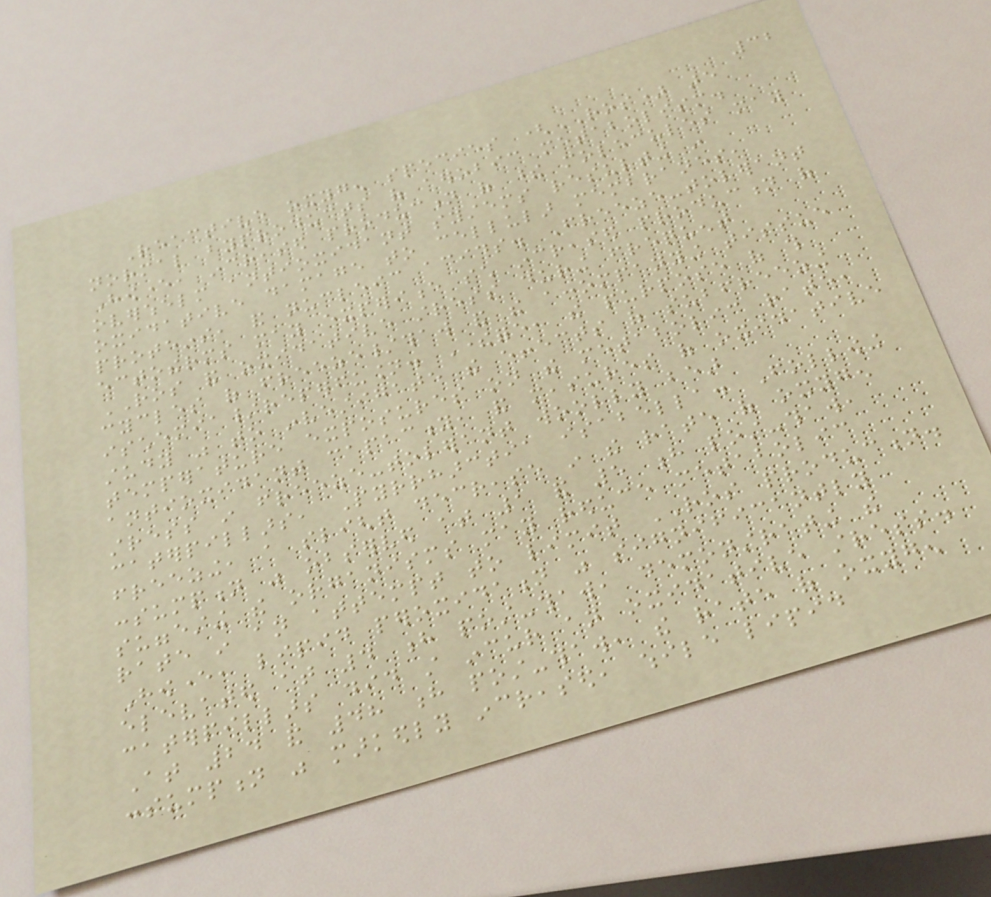32
Reactive oxygen species (ROS) are
normal byproducts of aerobic metabolism.
However, increased production of these molecules may
overwhelm antioxidant systems resulting in
oxidative damage to cellular membranes,
proteins, and nucleic acids. Freeze-tolerant
ectotherms may experience such increased production of
ROS and oxidative stress during frequent
cycles of freeze/thaw and the accompanying tissue
ischemia/reperfusion. Therefore, the purpose of this
study was to investigate the effects of subfreezing
temperature exposures on the metabolic rate,
antioxidant capacity, and measures of oxidative
stress in freeze-tolerant woolly bear
caterpillars, Pyrrharctia isabella. Following
freezing, a slight decrease in the rate of oxygen
consumption was observed at 1 and 5 h post-thaw,
suggesting the organisms may reduce metabolic
rate in an attempt to limit ROS production.
However, lipid peroxidation was significantly
elevated at 4 h post-thaw, demonstrating the
caterpillars did still incur an oxidative stress.
At 24 and 48 h post-thaw, the rate of oxygen
consumption was markedly increased, while lipid
